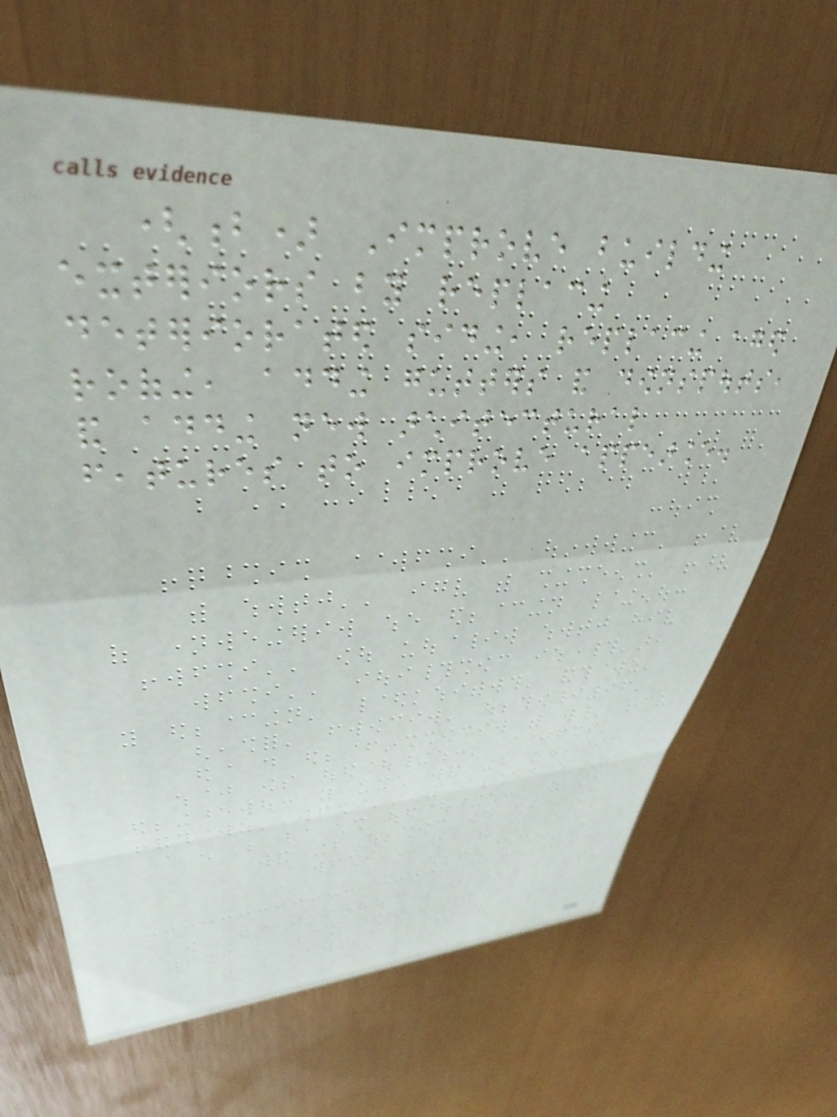(b) Improve building
exteriors by replacing
deteriorated siding, replacing aged
roofing, adding gutters and downspouts,
and adding new architectural
features to improve appearance.
